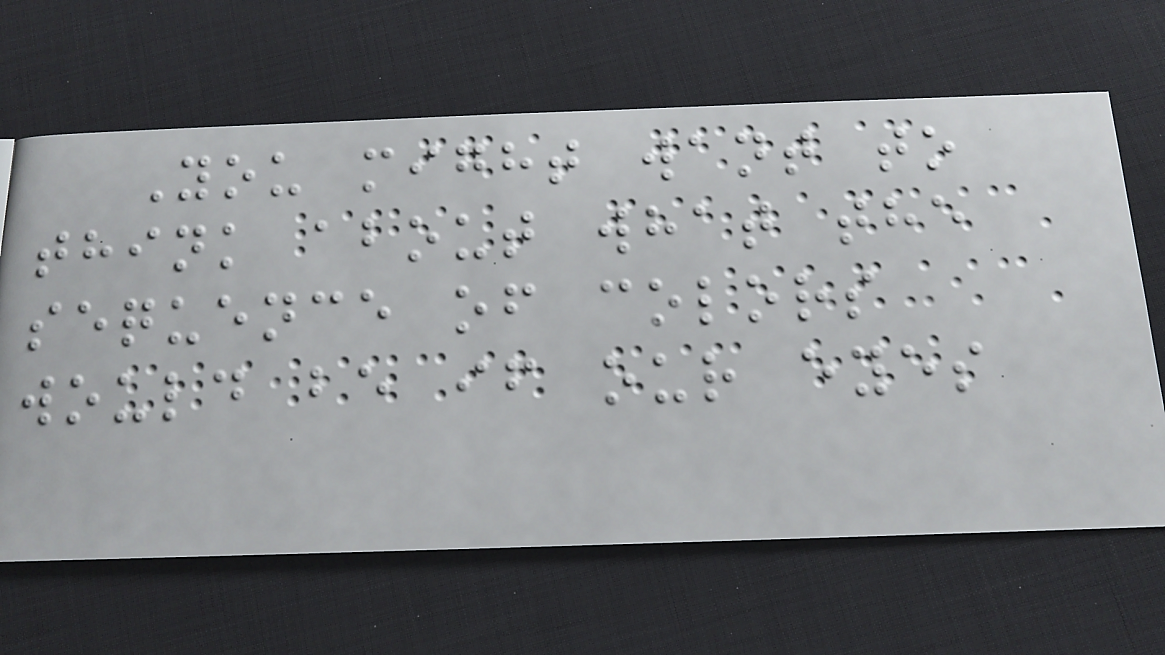You might want to
think about what the
sequence of colors
would be if our eyes
